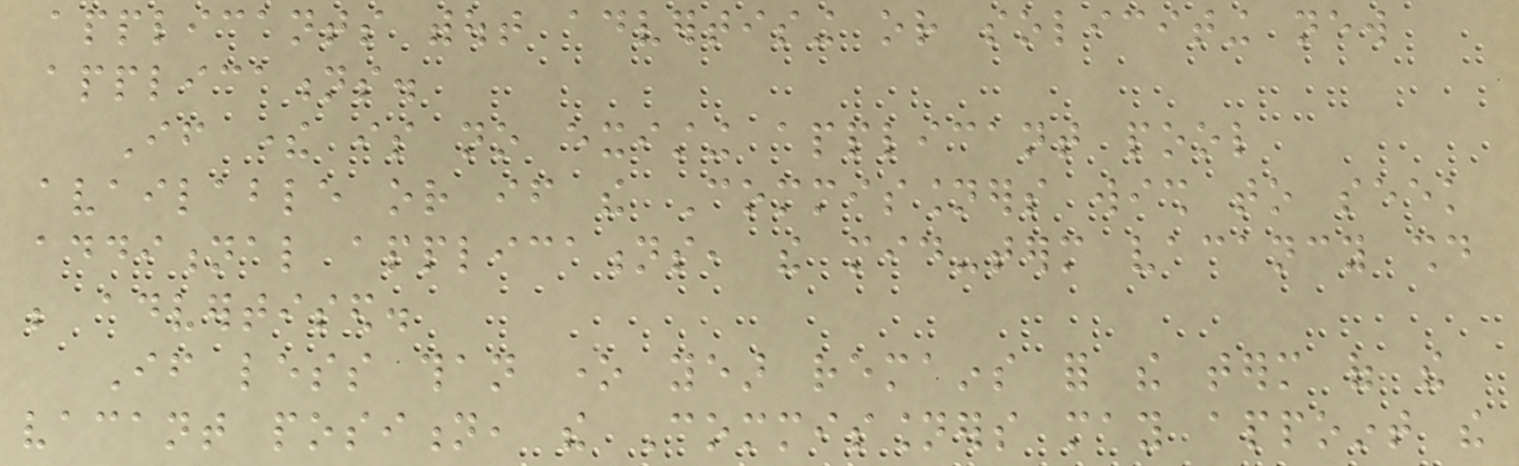applicants without advertising or soliciting new
applications.
If there is no existing applicant pool
available or if the Commissioners wish to seek
additional applications, the mid-term vacancy should
be advertised.
If less than one year remains for the term of the
vacant position, the Commissioners may appoint the
